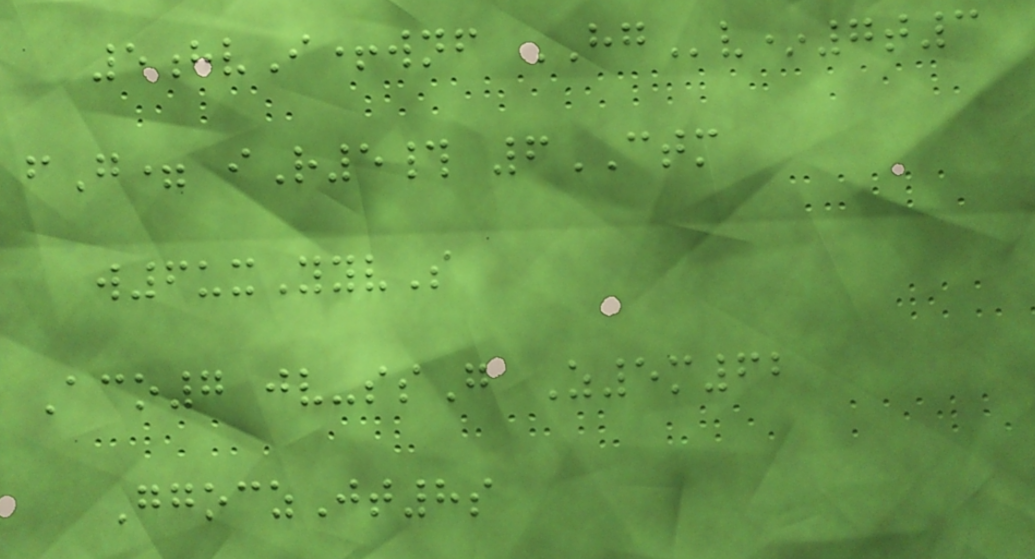5hvI+wnf HGv*7t3
fG= iR5# 6CTM
w6uxYyvS
Aco7 jv-ssG Z5m62
GgoczJt8s
